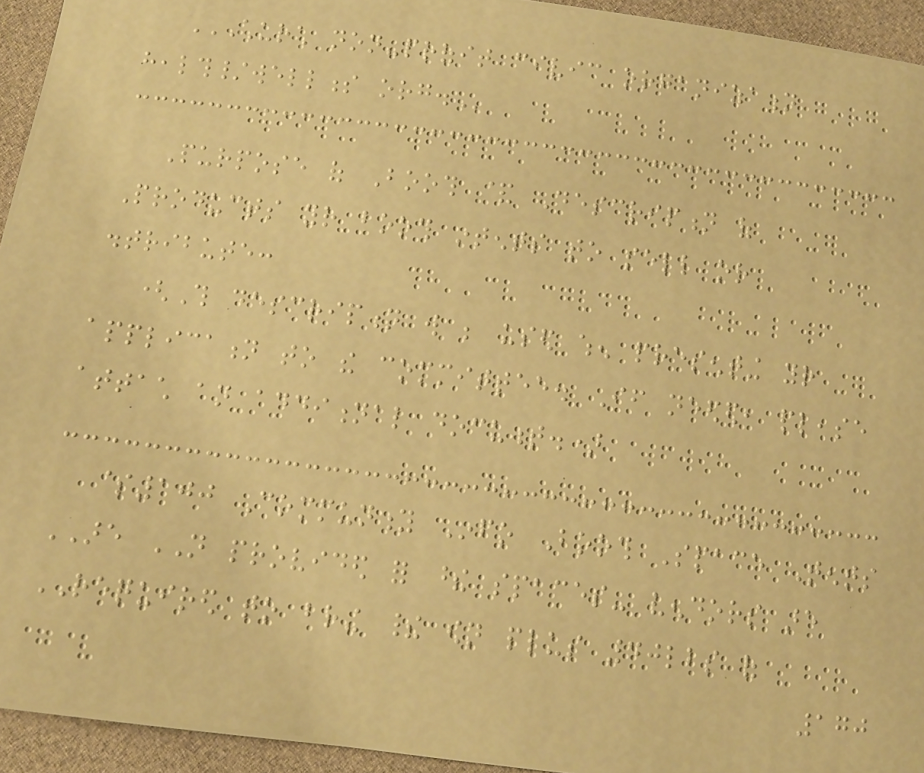CHURCH NON-PROFIT CIVIC ORGANIZATION
HEALTH/WELLNESS ORG.
Purpose of Booth & Description of
Products your booth intents to sell or
distribute:
(This description will be used when presenting your
application to the committee. If needed, please
attach an additional document.)
$100 Community Info Booth Space Tents
ARE NOT provided for these spaces- vendors are
REQUIRED to bring their own plus 40lbs of
170
